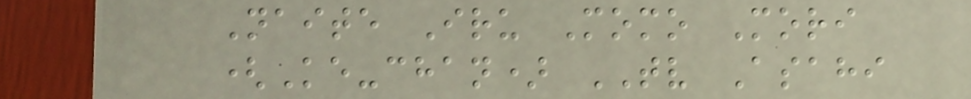Naite Iru Momo Mori
(Ke-chan) TV Asahi
